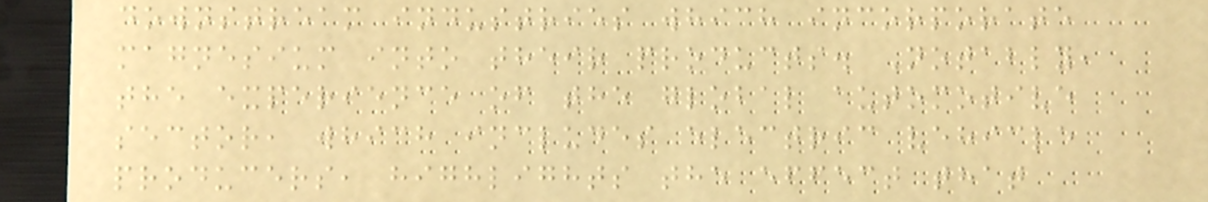downstream industries which incorporate
magnesium into their products. Notably,
the experience of the global automotive
sector, which includes electric vehicle
producers, highlights the effect that
